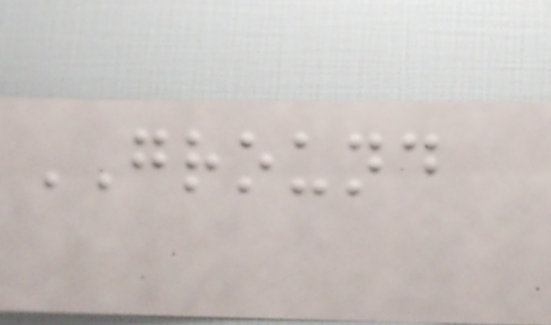GROUND
